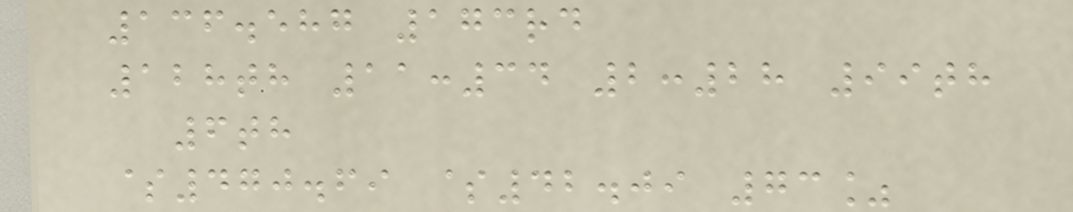136.587 173rd
128th 11:34 2:28 99th
6th
$470.69 $42.09 73%
